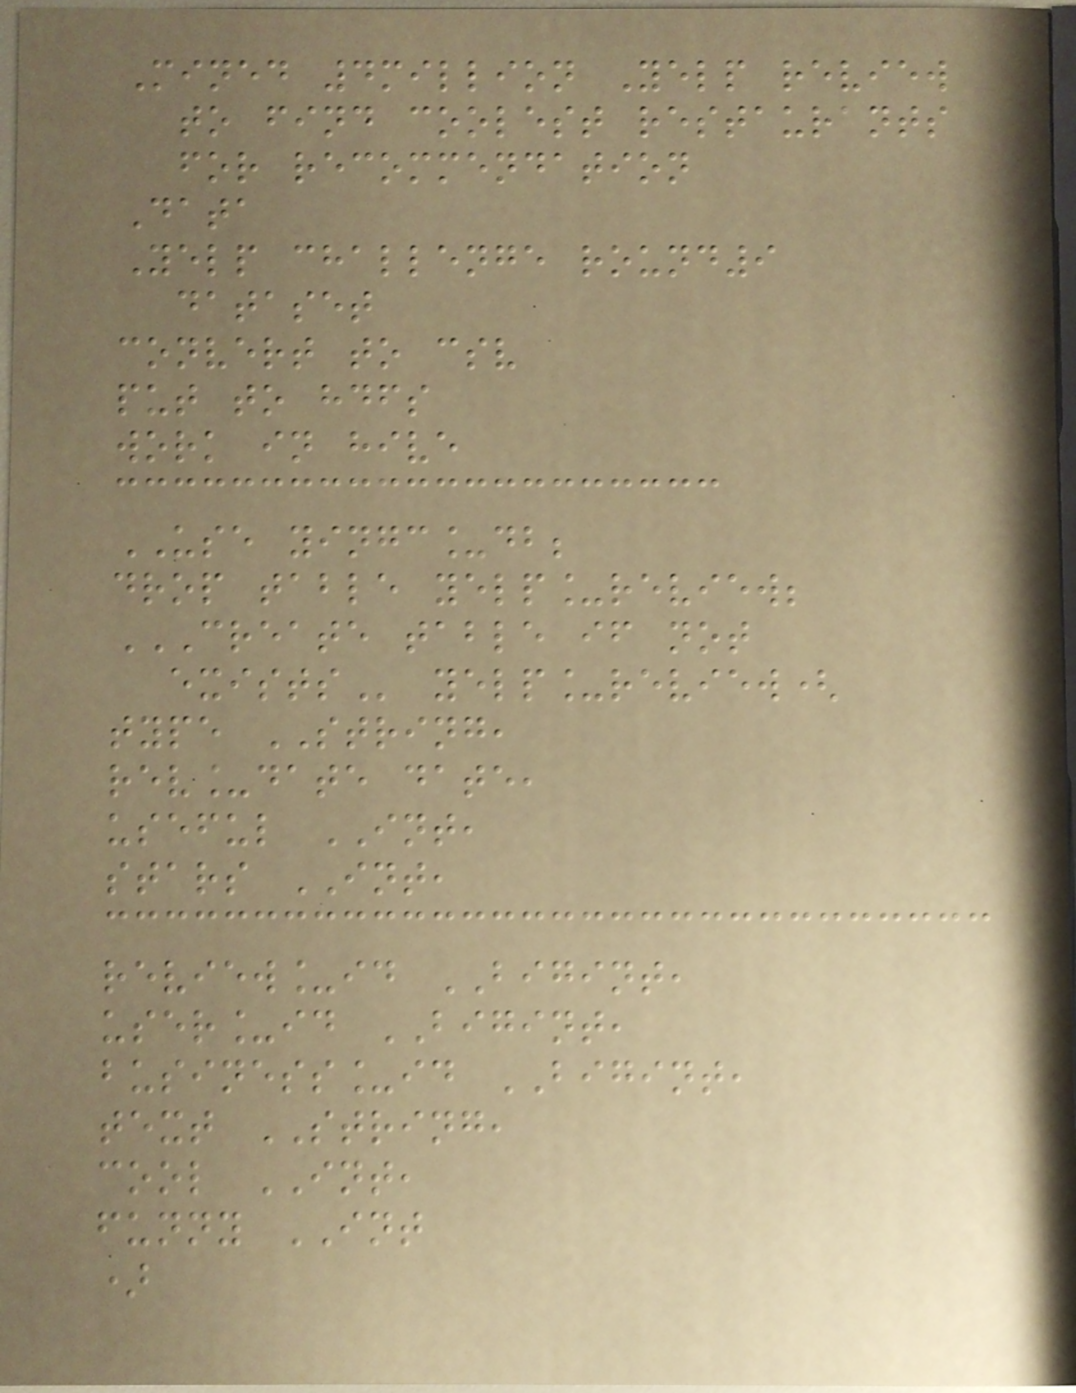Mined 4million Yelp review
to find coolest restaurants
for recommendation
Data
Yelp challenge round9
dataset
convert to csv
put to hdfs
work in hive
USE yingc_db;
drop table yelp_review;
CREATE TABLE IF NOT
EXISTS yelp_review(
type STRING,
rev_date date,
useful INT,
stars INT,
review_id BIGINT,
user_id BIGINT,
business_id BIGINT,
text STRING,
cool INT,
funny INT
)
